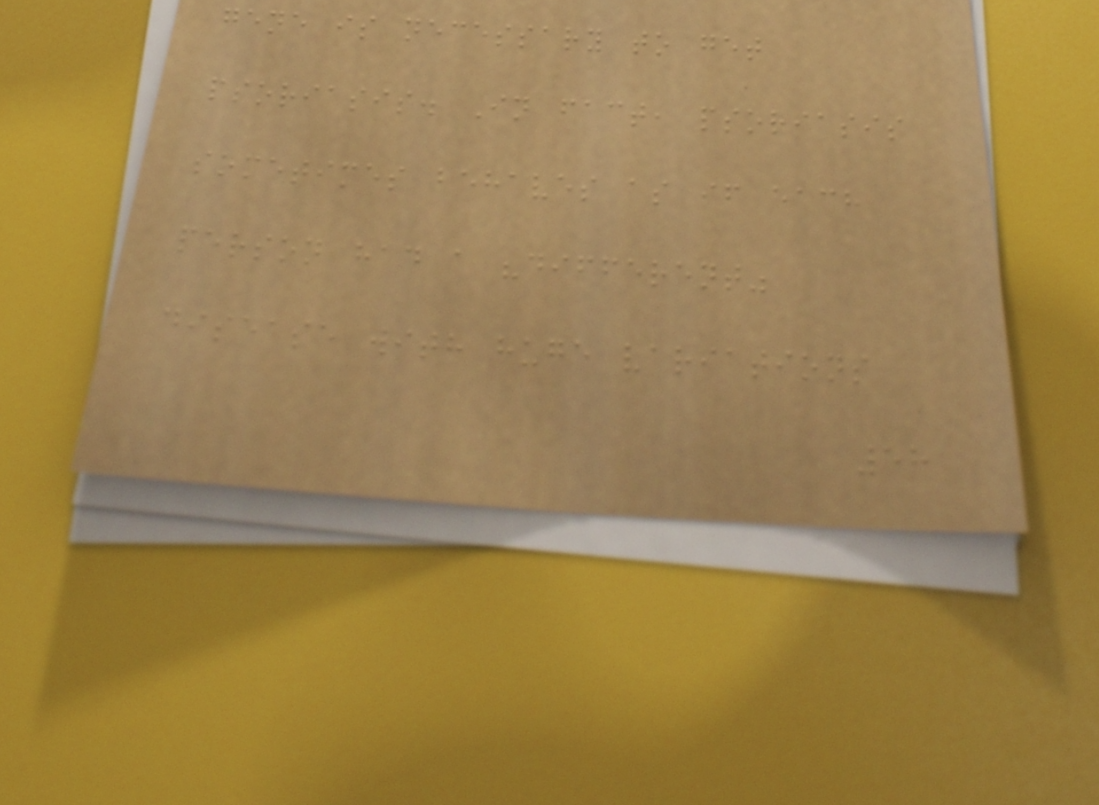gene is necessary to get
psoriasis. In fact, psoriasis
sometimes behaves as if each
person had a "different"
disease with huge variations
58
